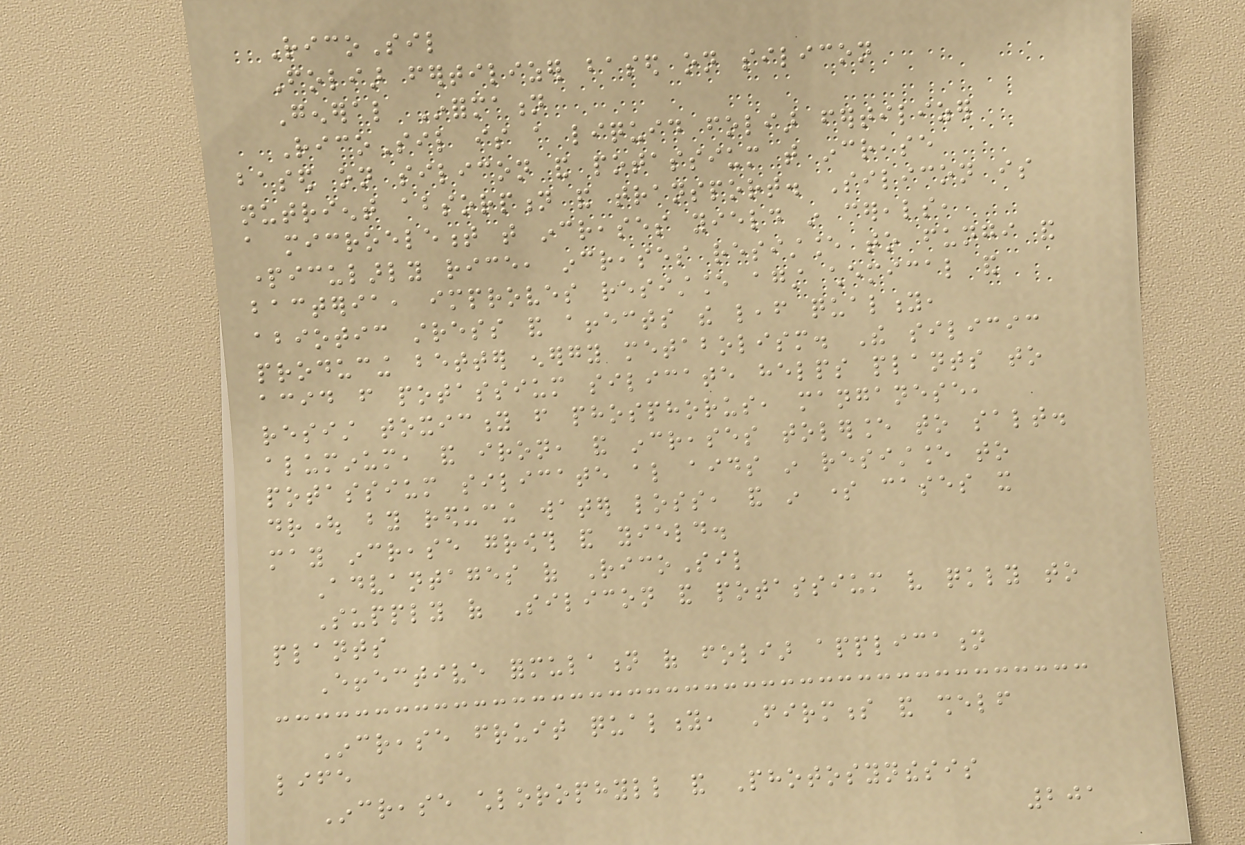RicoSil
Foliar fertilizer based on silicon
General Information
RicoSil is a liquid foliar fertilizer
based on silicon and potassium that increase
nutrient absorption and transport. Silicon is
a microelement that increases yield in cereals,
particularly rice, increases resistance to fungi and
bacteria, improves resistance against chemical and
abiotic stress and affects the leaf quality,
producing better energy metabolism. The silicic
acid from potassium silicate helps plants to
resist toxicity from phosphorus, manganese,
aluminum, and iron, and increases tolerance to salt.
potassium silicate also aids in resistance to
drought by reducing water loss, and in some cases it
may increase growth and yield.
Advantages of RicoSil
Supply of Silicon and potassium very quickly to
plants
Effective formulation of foliar application
Increase fruit quality, Firmness and shelf
life
Increase chlorophyll and Photosynthesis
201
